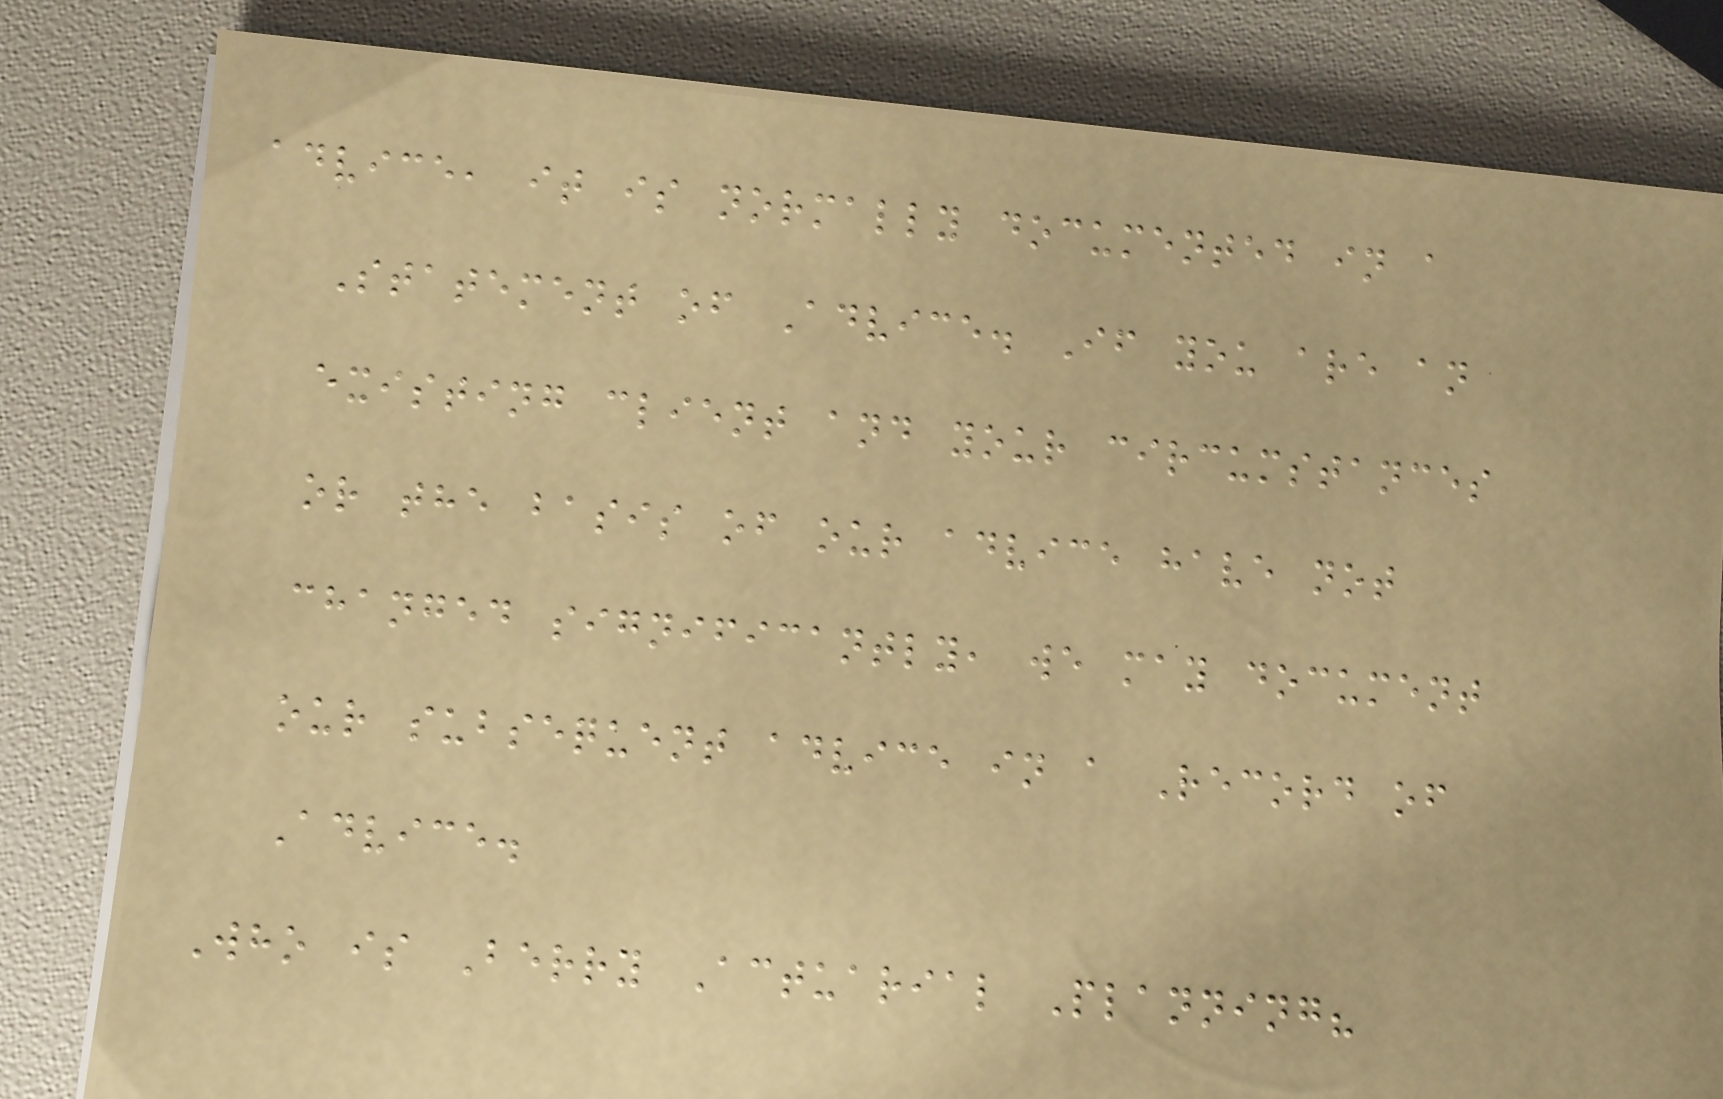advice, it is normally documented in a
Statement of Advice. If you are an
existing client and your circumstances
or the basis of our advice have not
changed significantly, we may document
our subsequent advice in a Record of
Advice.
Who is Berry Actuarial Planning?
